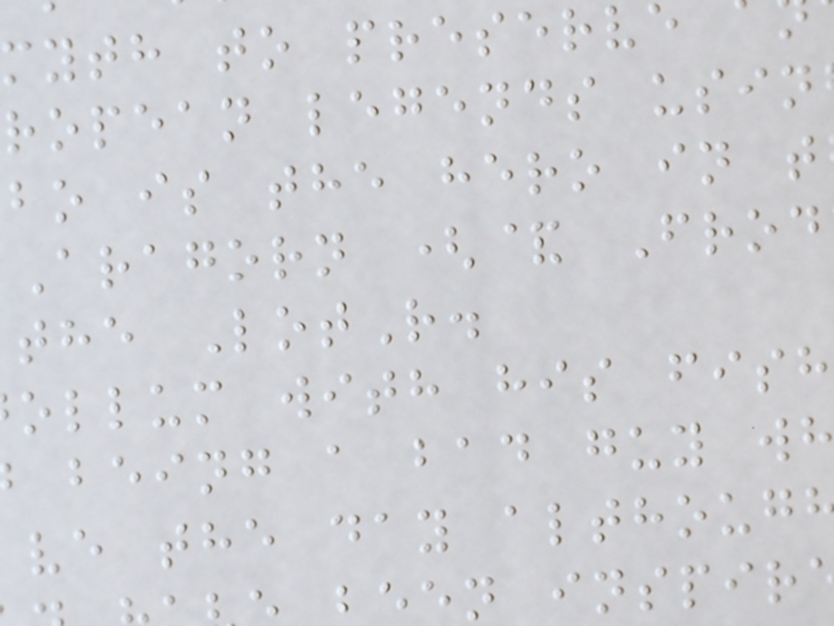myth to preserve
ropean legends usin
bo is the hero in t
Aragorn (& Frod
the LotR.
ollum with his fish
being a bad guy wh
ve the day althoug
